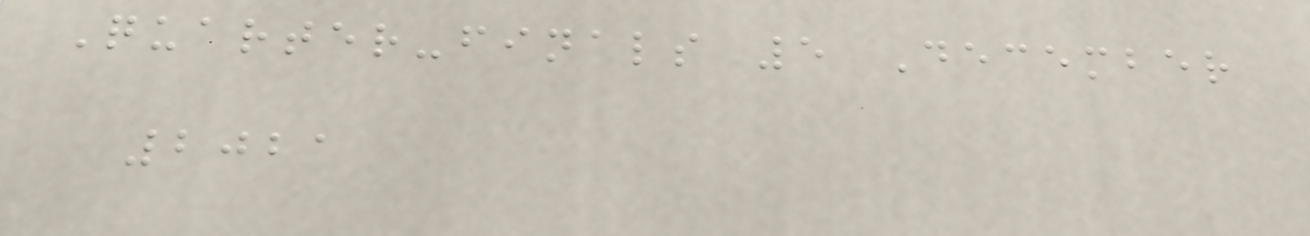Quarter-finals 5 December
2021
